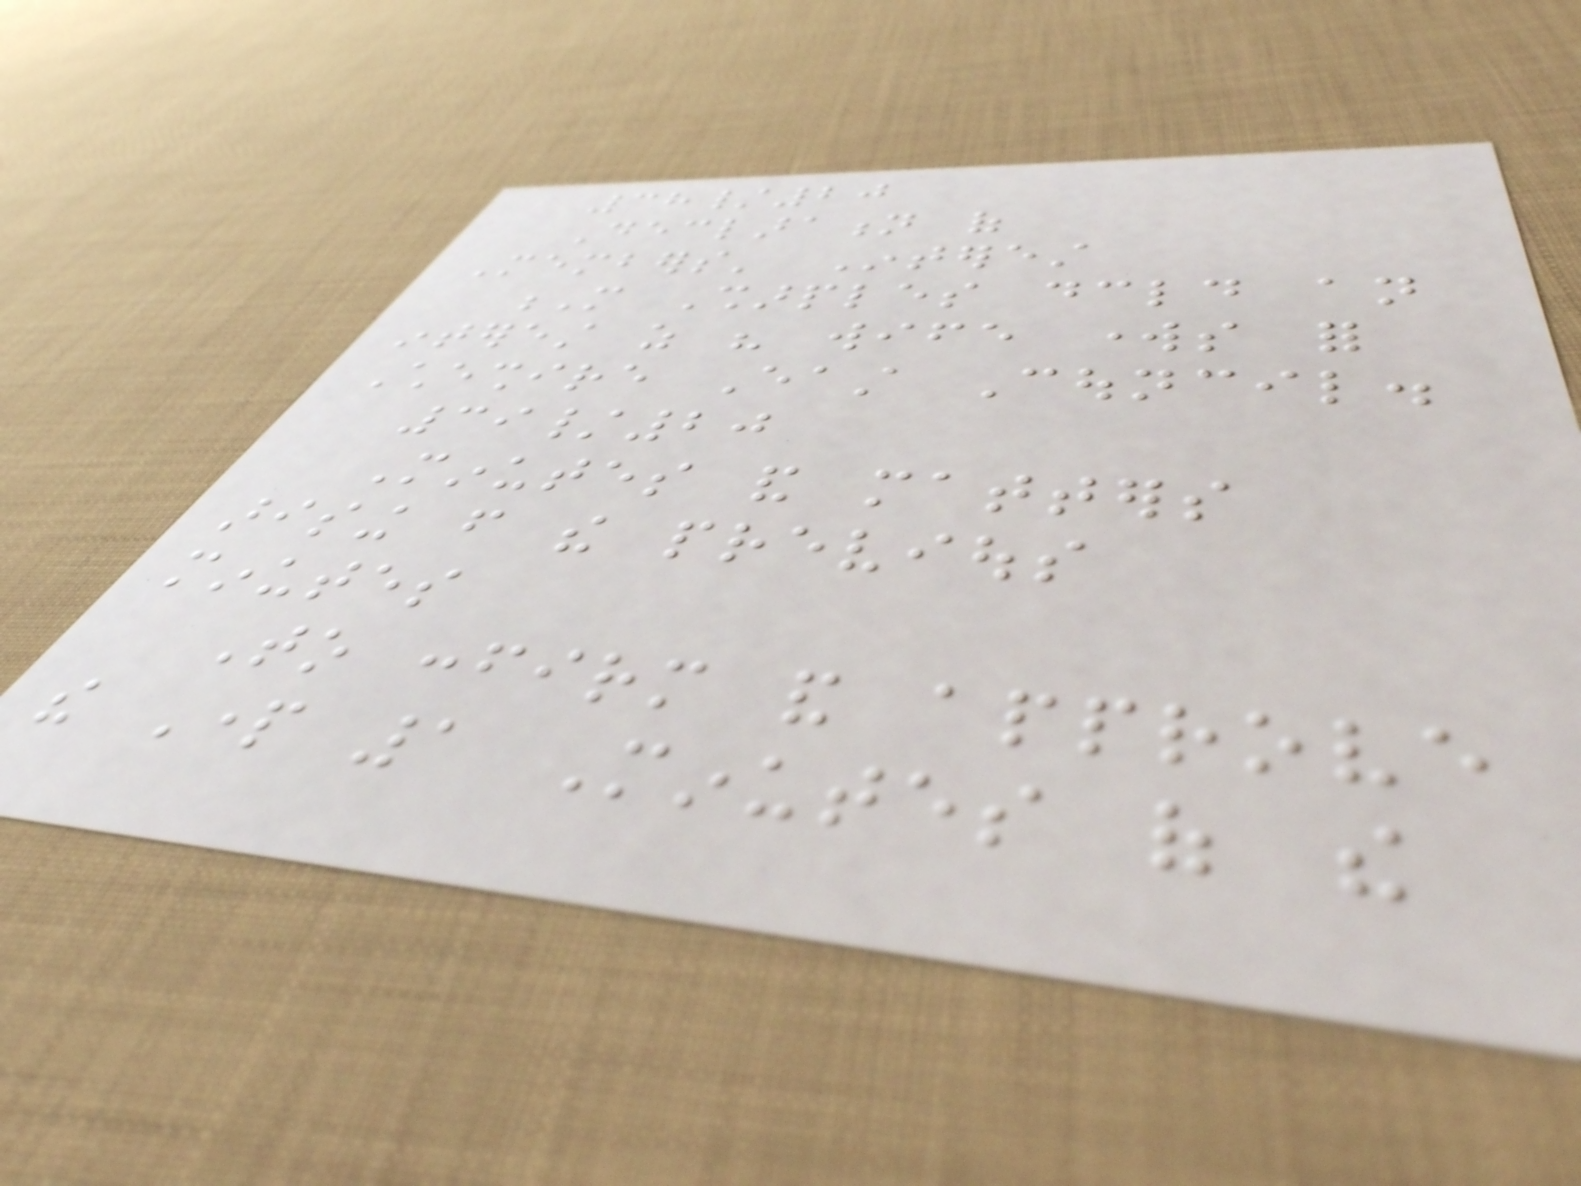38/20
Declaration of
Members' Interest
M Sharples declared an
interest as his wife works for
Cheshire East Council.
39/20
Minutes and matters
arising from the previous
minutes
To confirm and approve
the Part 1 Minutes of the
